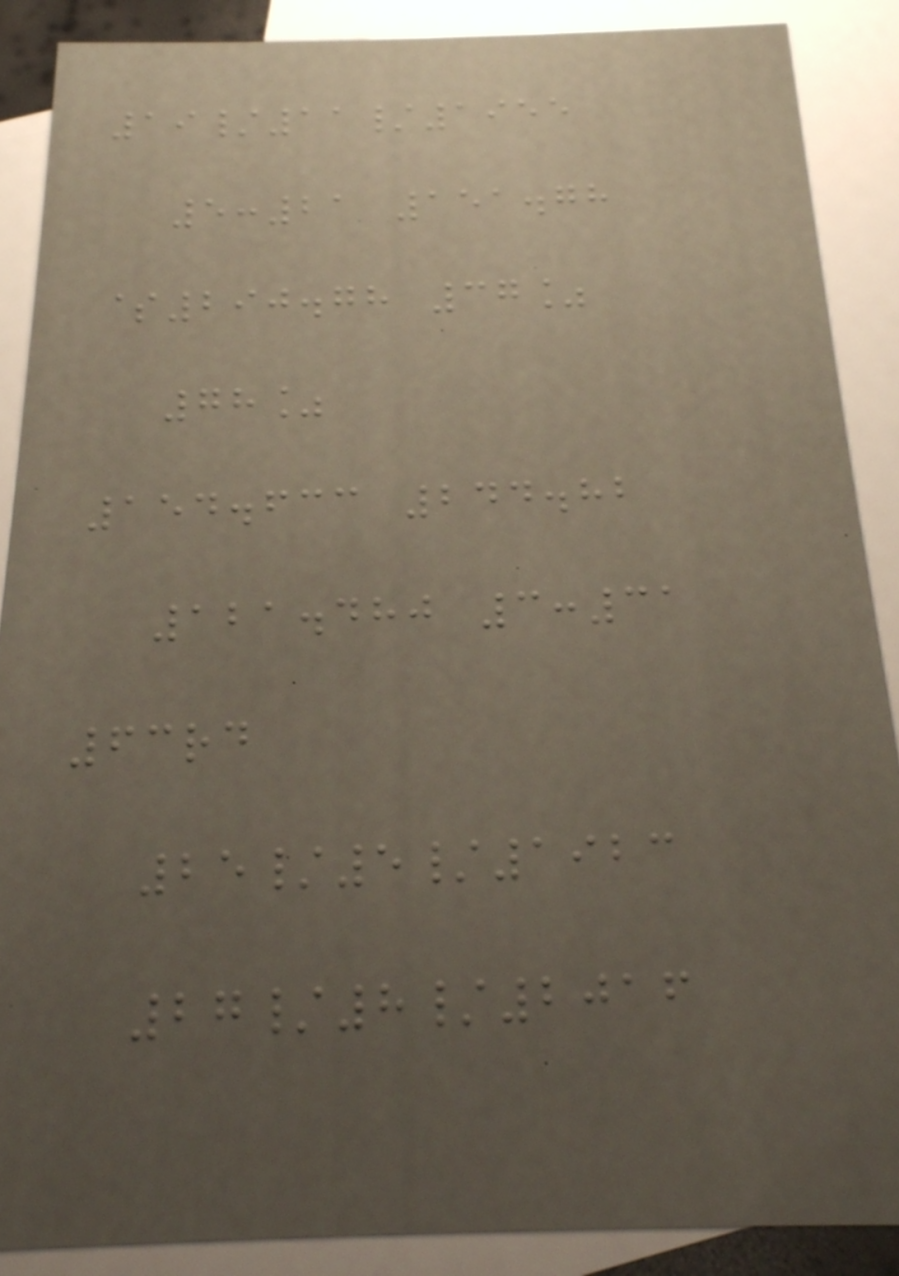19/11/1955
5:21 151.78
$290.78 37%
78%
154.633 244.82
121.480 3:31
63rd
25/5/1923
27/8/2016
